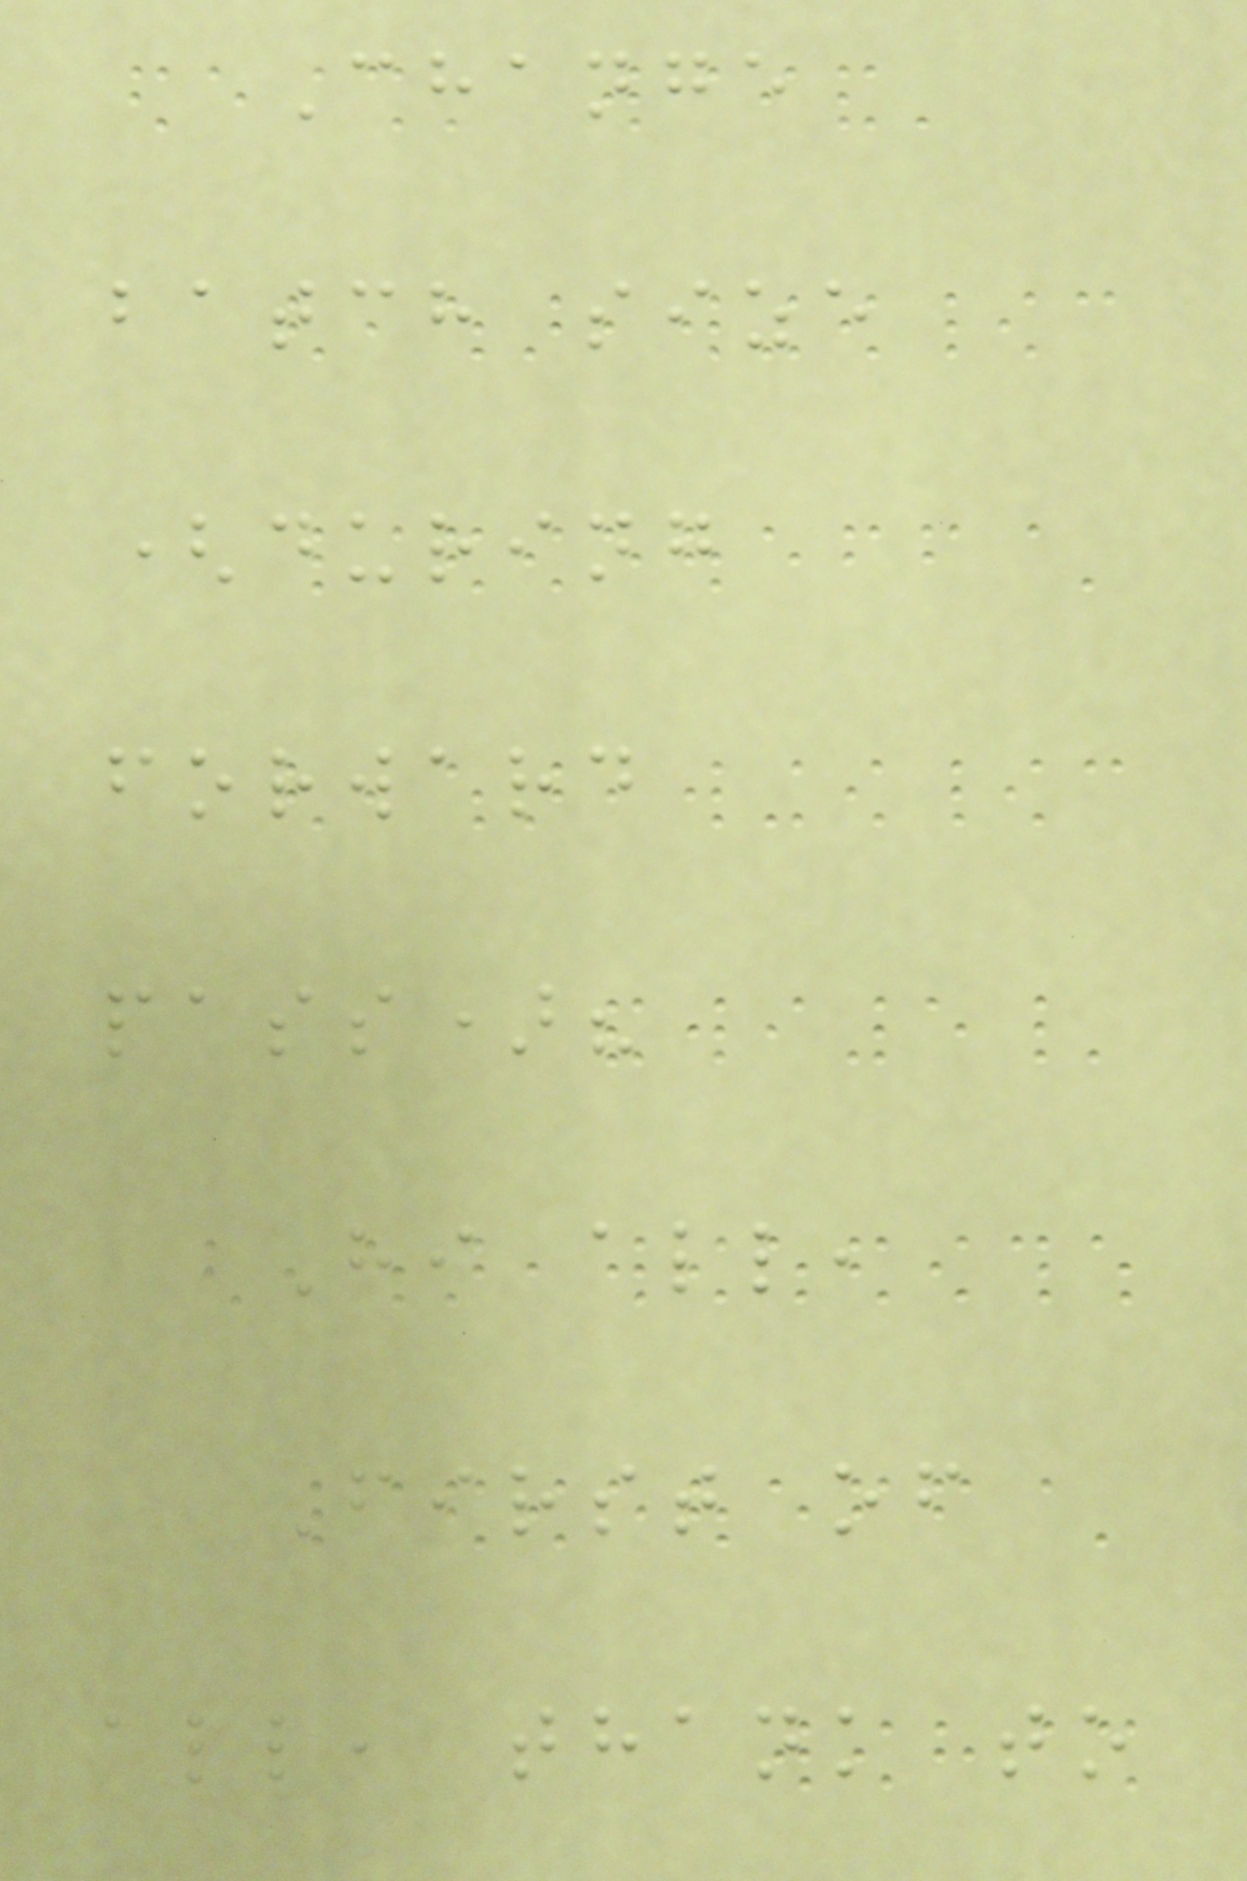Change
batch size
(during
forward
pass)?
Hi all,
First of
all, thank to
